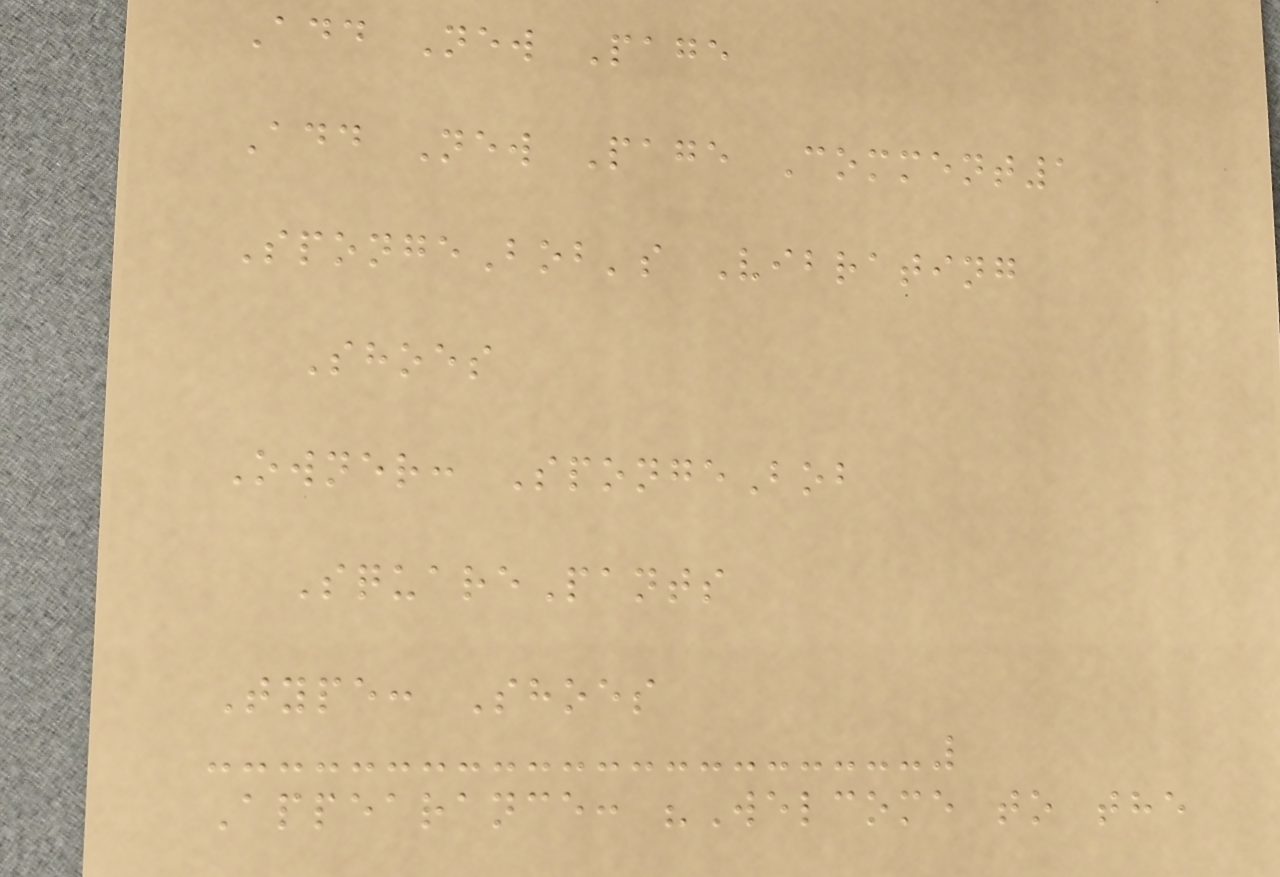Add New Page
Add New Page Comment1
SpongeBob's Vibrating
Shoes
Owner: SpongeBob
SquarePants
Type: Shoes
Appearance: "Welcome to the
